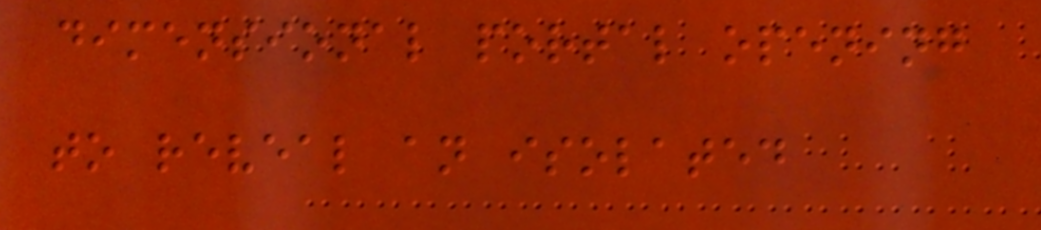dimensional portal opening
to reveal an isolated
